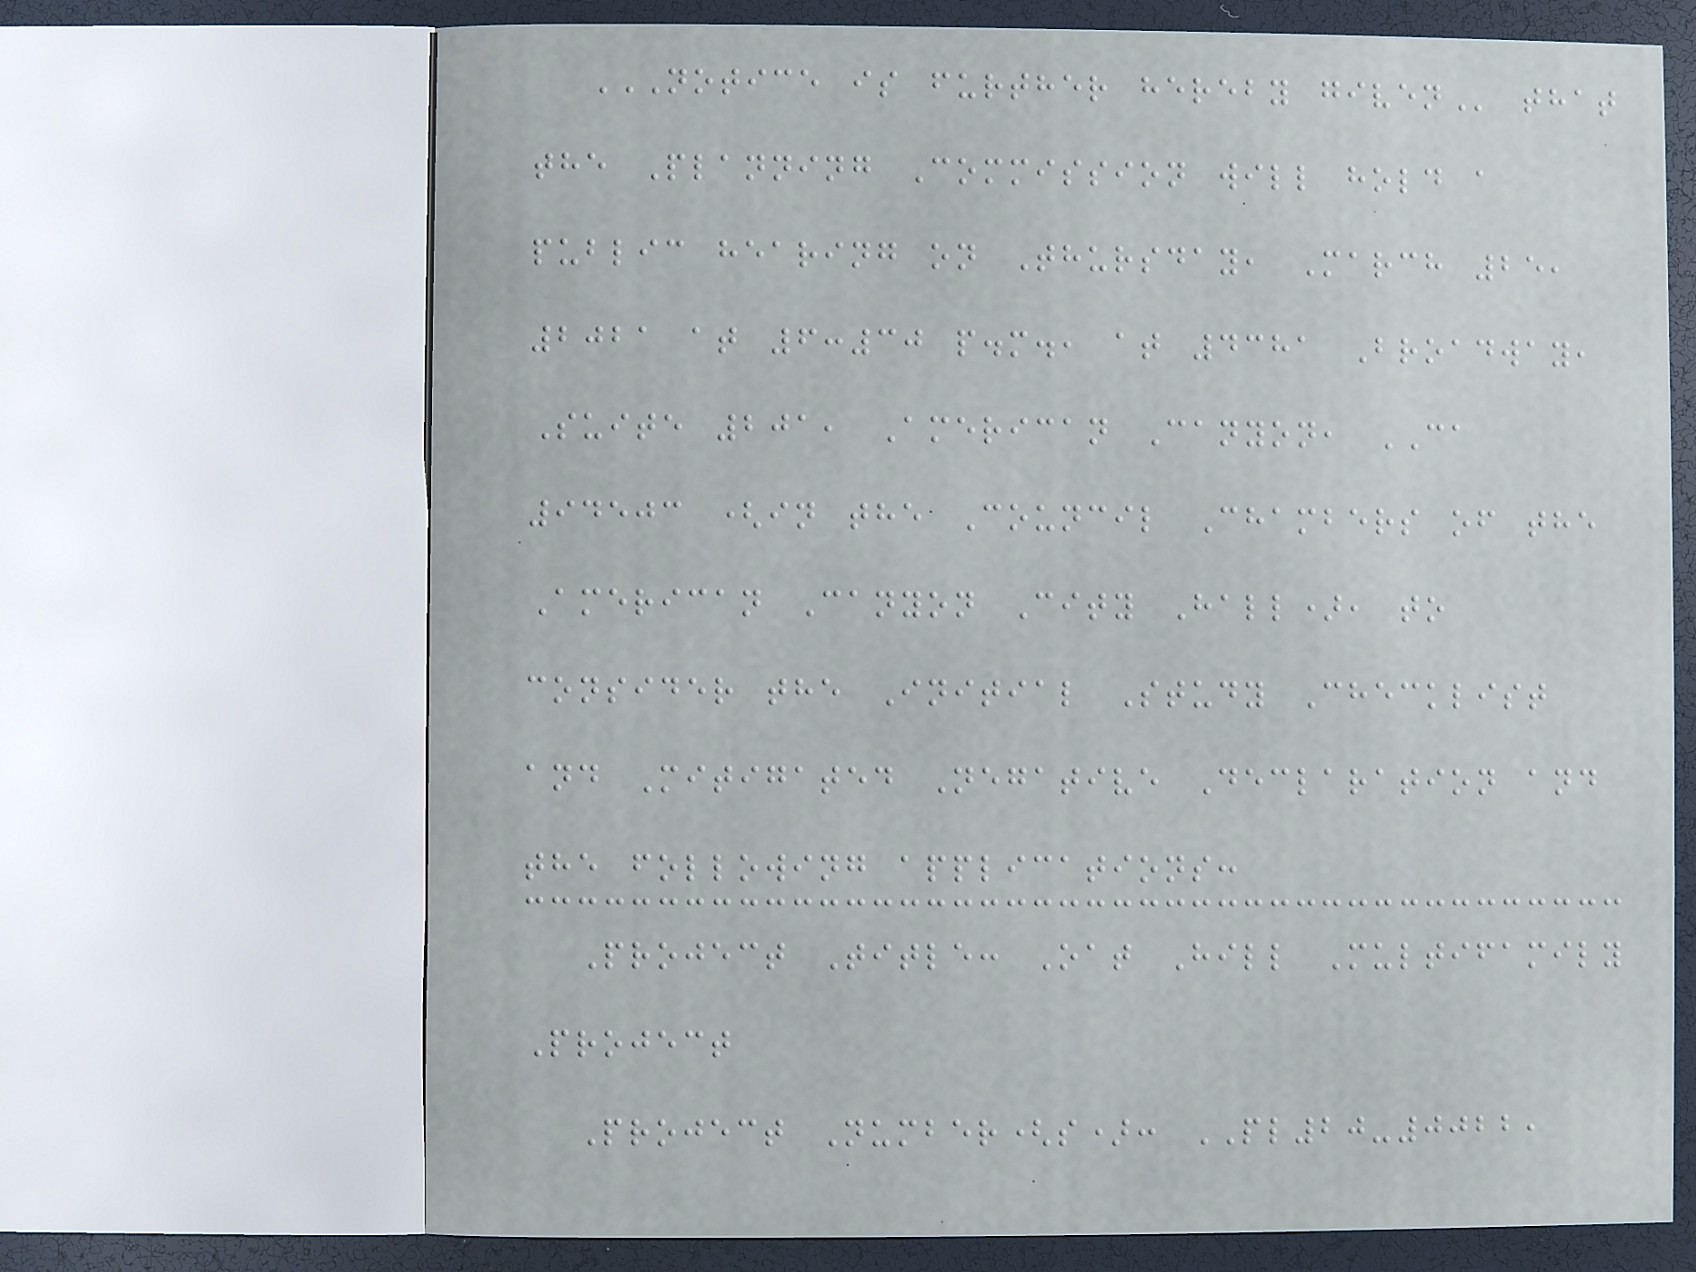NOTICE IS FURTHER HEREBY GIVEN that
the Planning Commission will hold a
public hearing on Thursday, March 25,
2021 at 6:30 p.m., at 4381 Broadway,
Suite 201, American Canyon, CA
94503 (in the Council Chambers of the
American Canyon City Hall), to
consider the Initial Study Checklist
and Mitigated Negative Declaration and
the following applications:
Project Title: Oat Hill Multifamily
Project
Project Number(s): PL20-0022,
